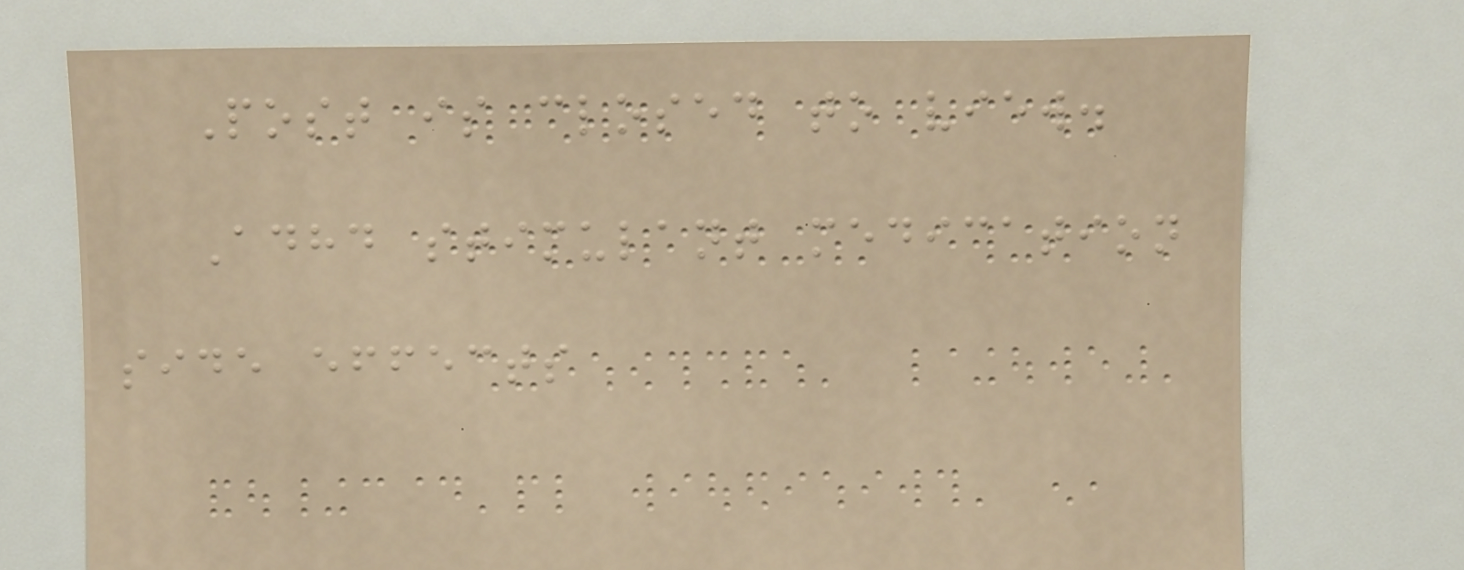Post is closed to view.
Adhd stimulant medication
side effects
